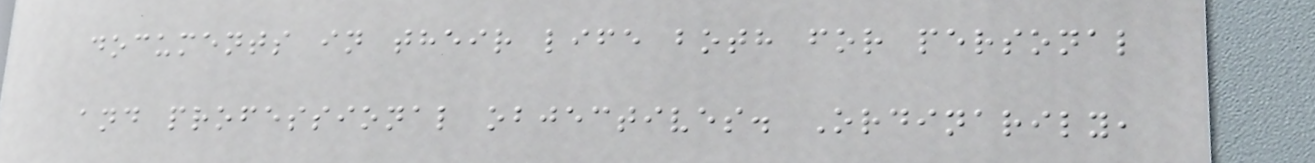documents in their life both for personal
and professional objectives. Ordinarily,
